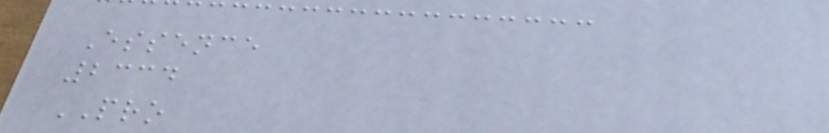Essence
2334
PRO
